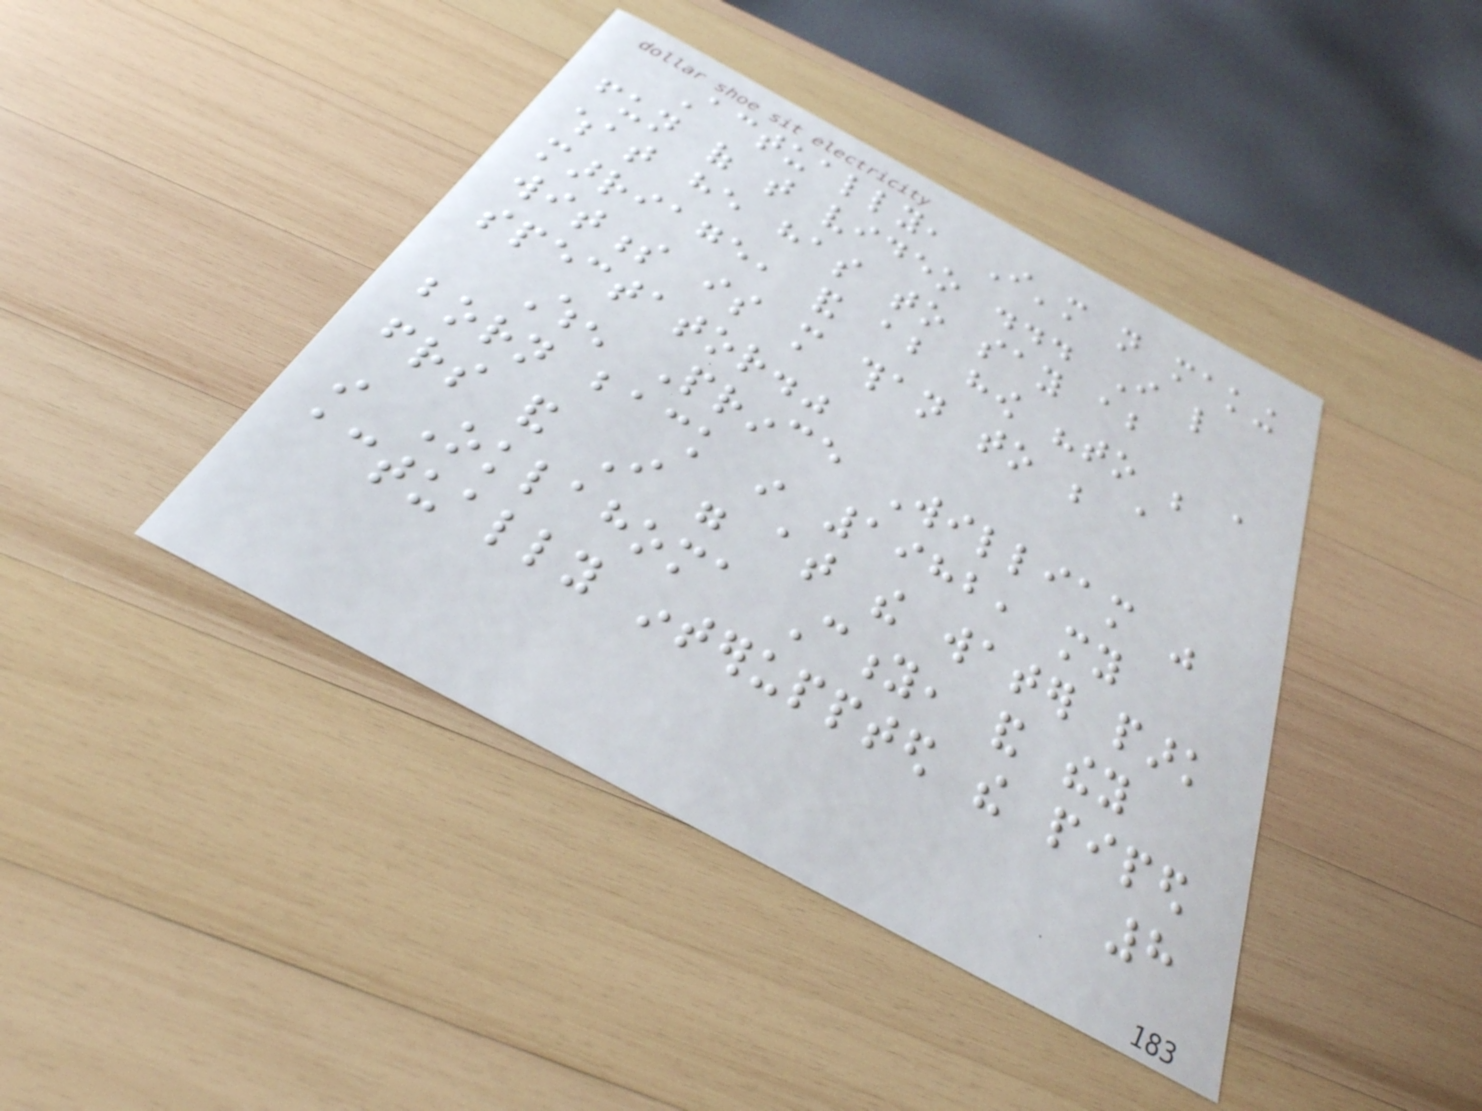Actually, I'm not making
fun of that video ... I like
what he has to say about
marriage, and about how "to be a
witness is more than to be a
spectator."
When Prince William was
born back in 1982, my
friends and I were at the water park
in Oklahoma City, and they
actually interuppted the piped
8
